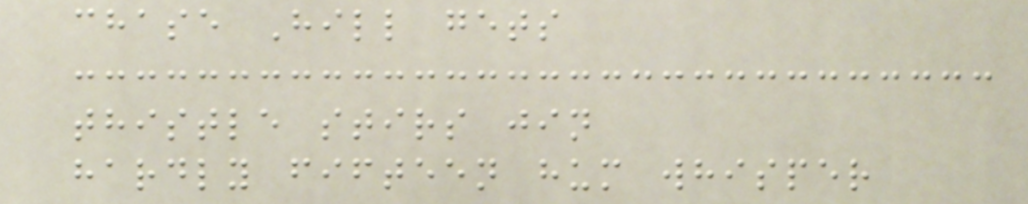chase Hill gets
thistle stirs jin
hardly fifteen hum whisper
